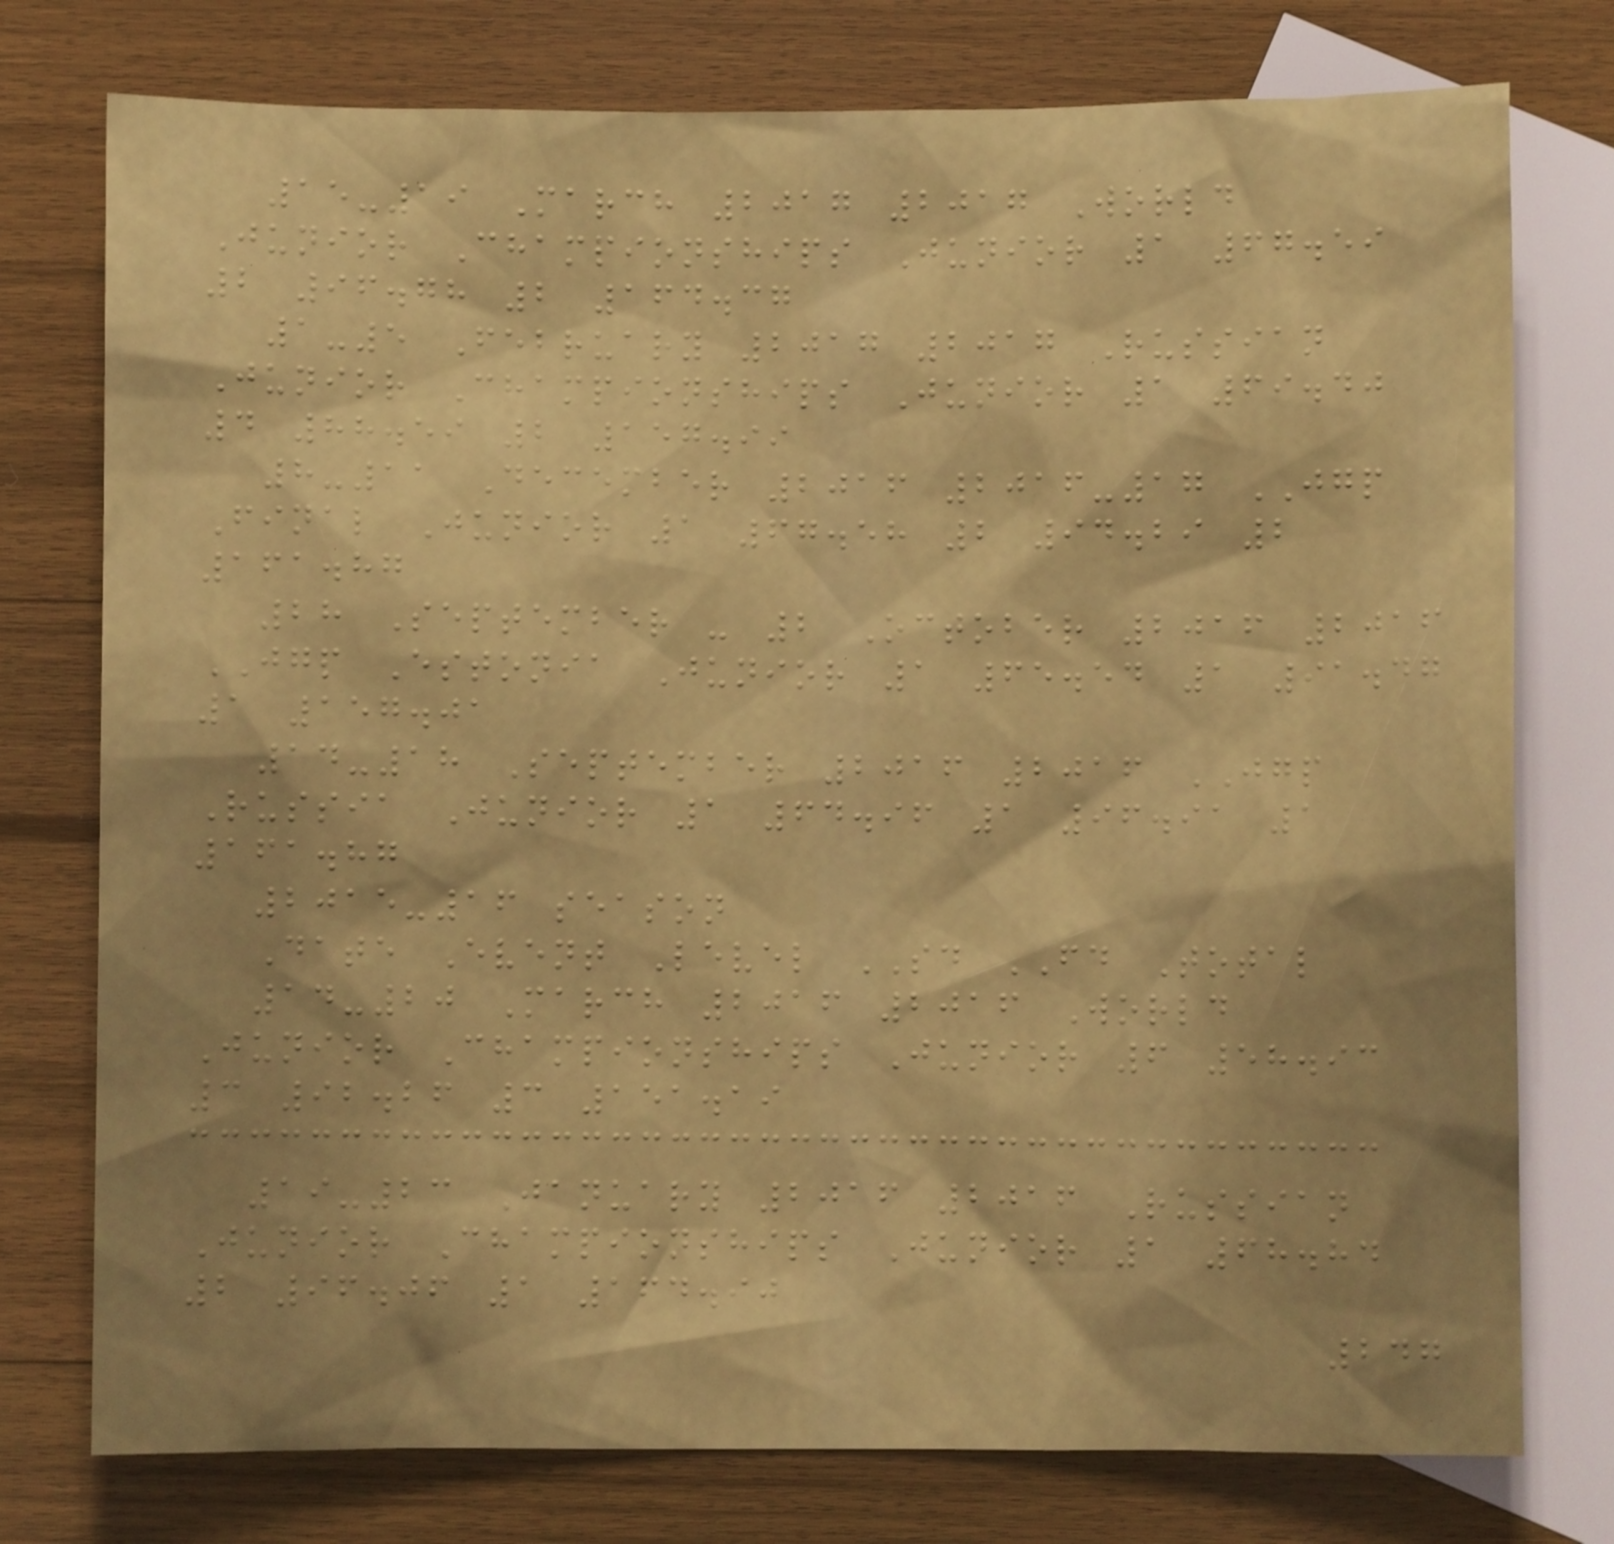15-19 March 2017 2017 World
Junior Championships Junior 1 67.59
2 96.78 2 164.37
1-5 February 2017 2017 Russian
Junior Championships Junior 1 69.40
4 88.59 2 157.99
8-11 December 2016 2016-17 JGP
Final Junior 1 67.58 2 94.29 2
161.87
28 September - 2 October 2016 2016
JGP Estonia Junior 1 65.54 1 91.47
1 157.01
14-18 September 2016 2016 JGP
Russia Junior 1 64.96 1 96.91 1
161.87
2015-16 season
Date Event Level SD FD Total
14-20 March 2016 2016 World
Junior Championships Junior 6 58.93
3 92.26 3 151.19
19-23 January 2016 2016 Russian
Junior Championships Junior 1 68.84
2 96.06 1 164.90
247
